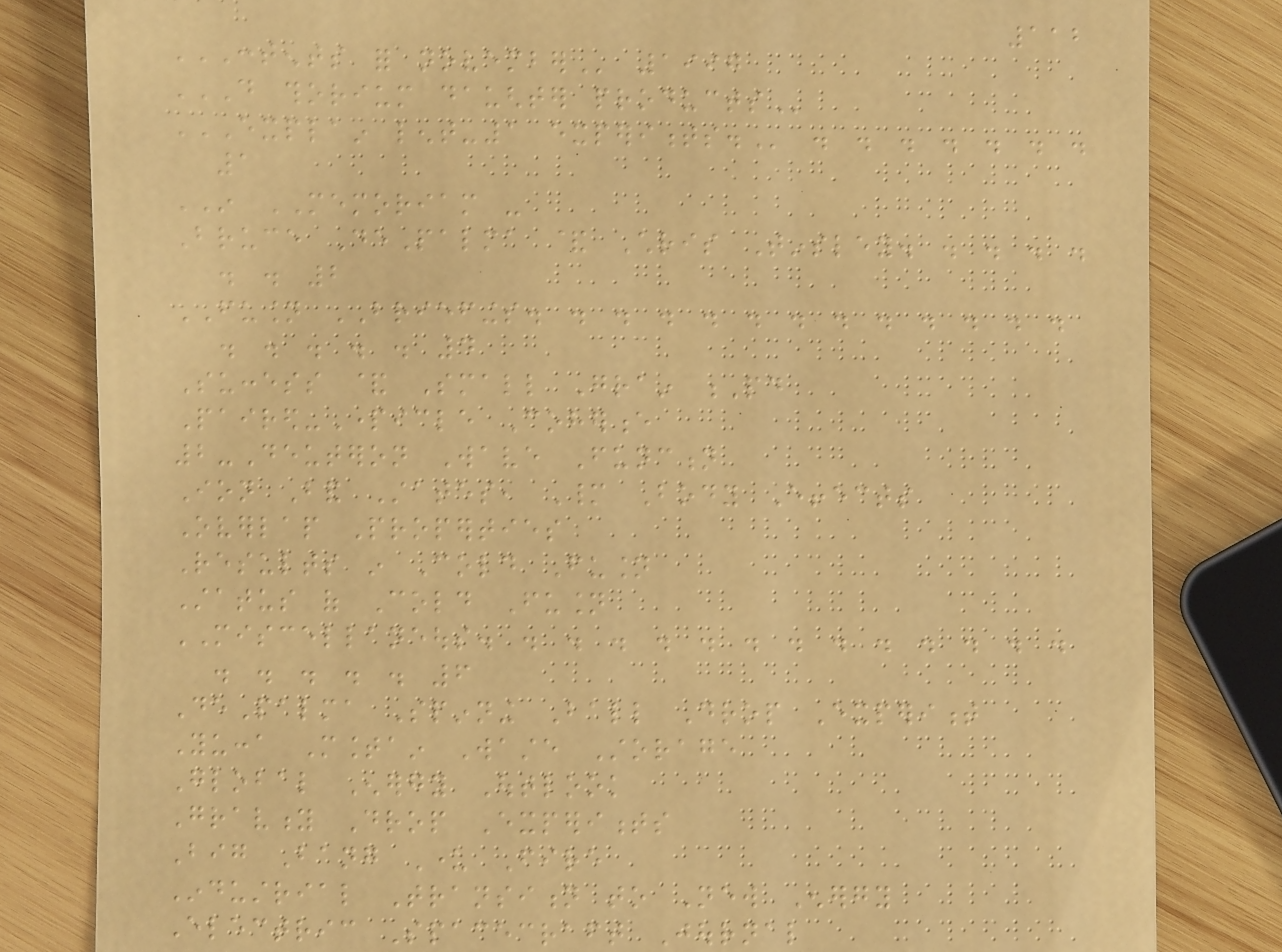112
CONTENTS FOR NOVEMBER 1997
DO THORIUM DAUGHTER PRODUCTS
EXPLAIN LENT-1 EXPERIMENTS. . . . . . . .
1
IN MEMORIAM -
Bruce DePalma & Chris Tinsley. . . . .
. . 2
FUSION BRIEFINGS. . . . . . . . . . . . .
. . . . . 4
Success & Small Grain Pd
Paired-Particle Coherence
2-Deuteron Wave Function
Ion Band States, Many Body Effects
Overlap Properties
Results in Cold Fusion
Status of Cold Fusion
MISCELLANEOUS. . . . . . . . . . . . . .
. . . . . 6
DePalma Spinning Ball Drop Experiment
Yucca Mountain Waste Storage
Global Energy Outlook
Gravity Drop Experiments
Big Bang Under Fire
Industrial Transition to New Energy
Electric Spacecraft Journal
